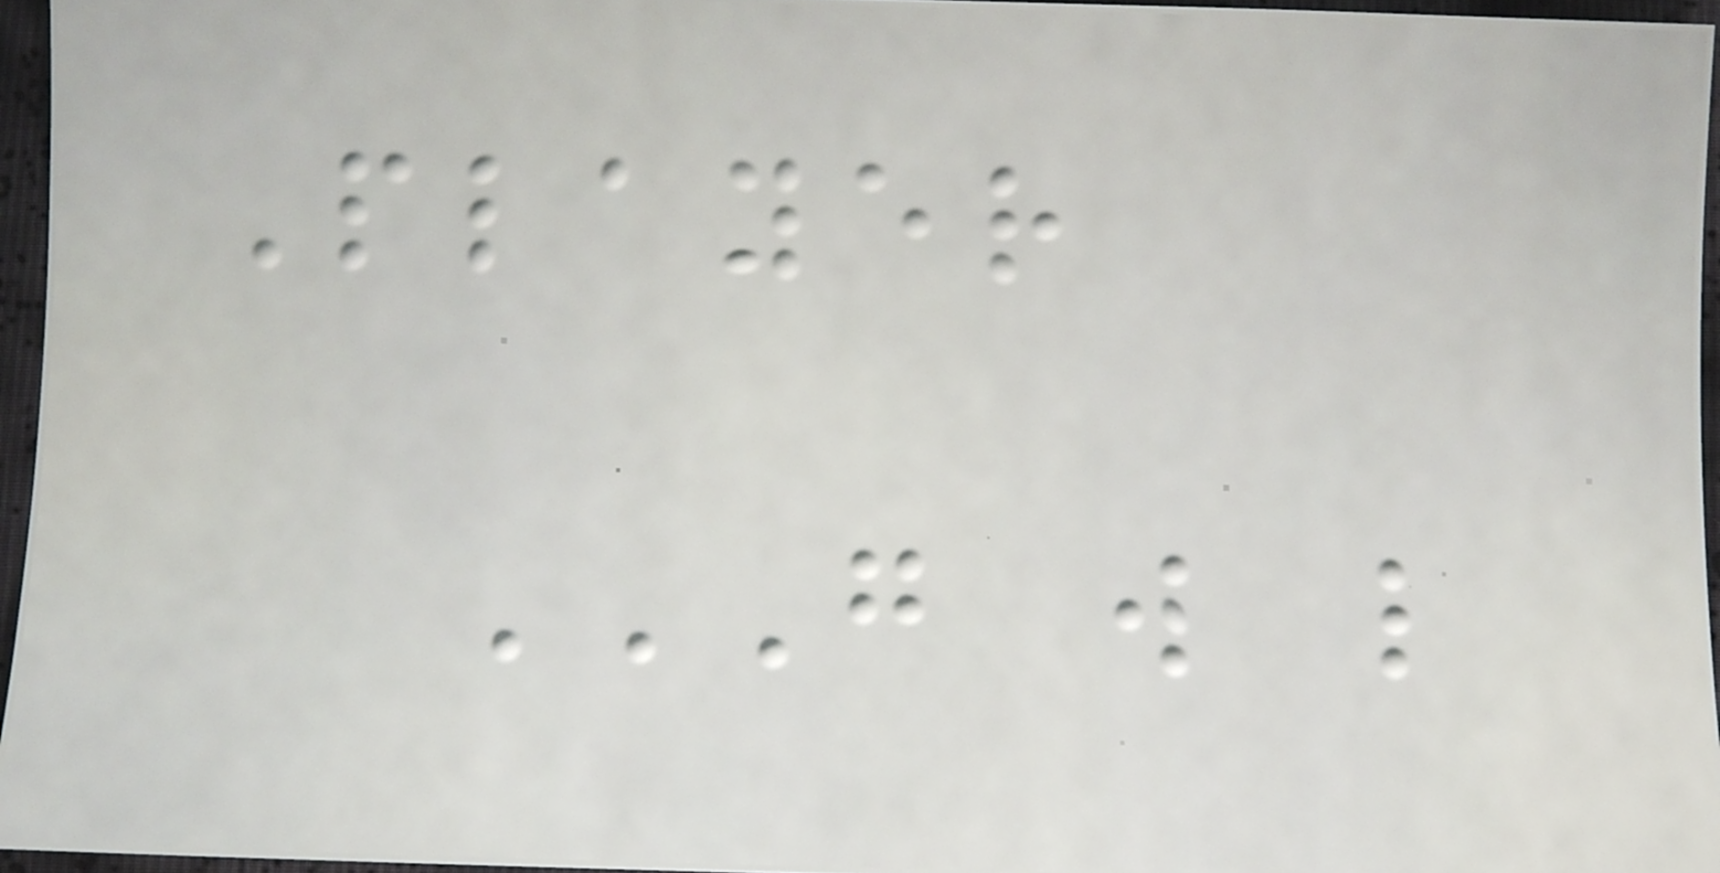Player
G W L
